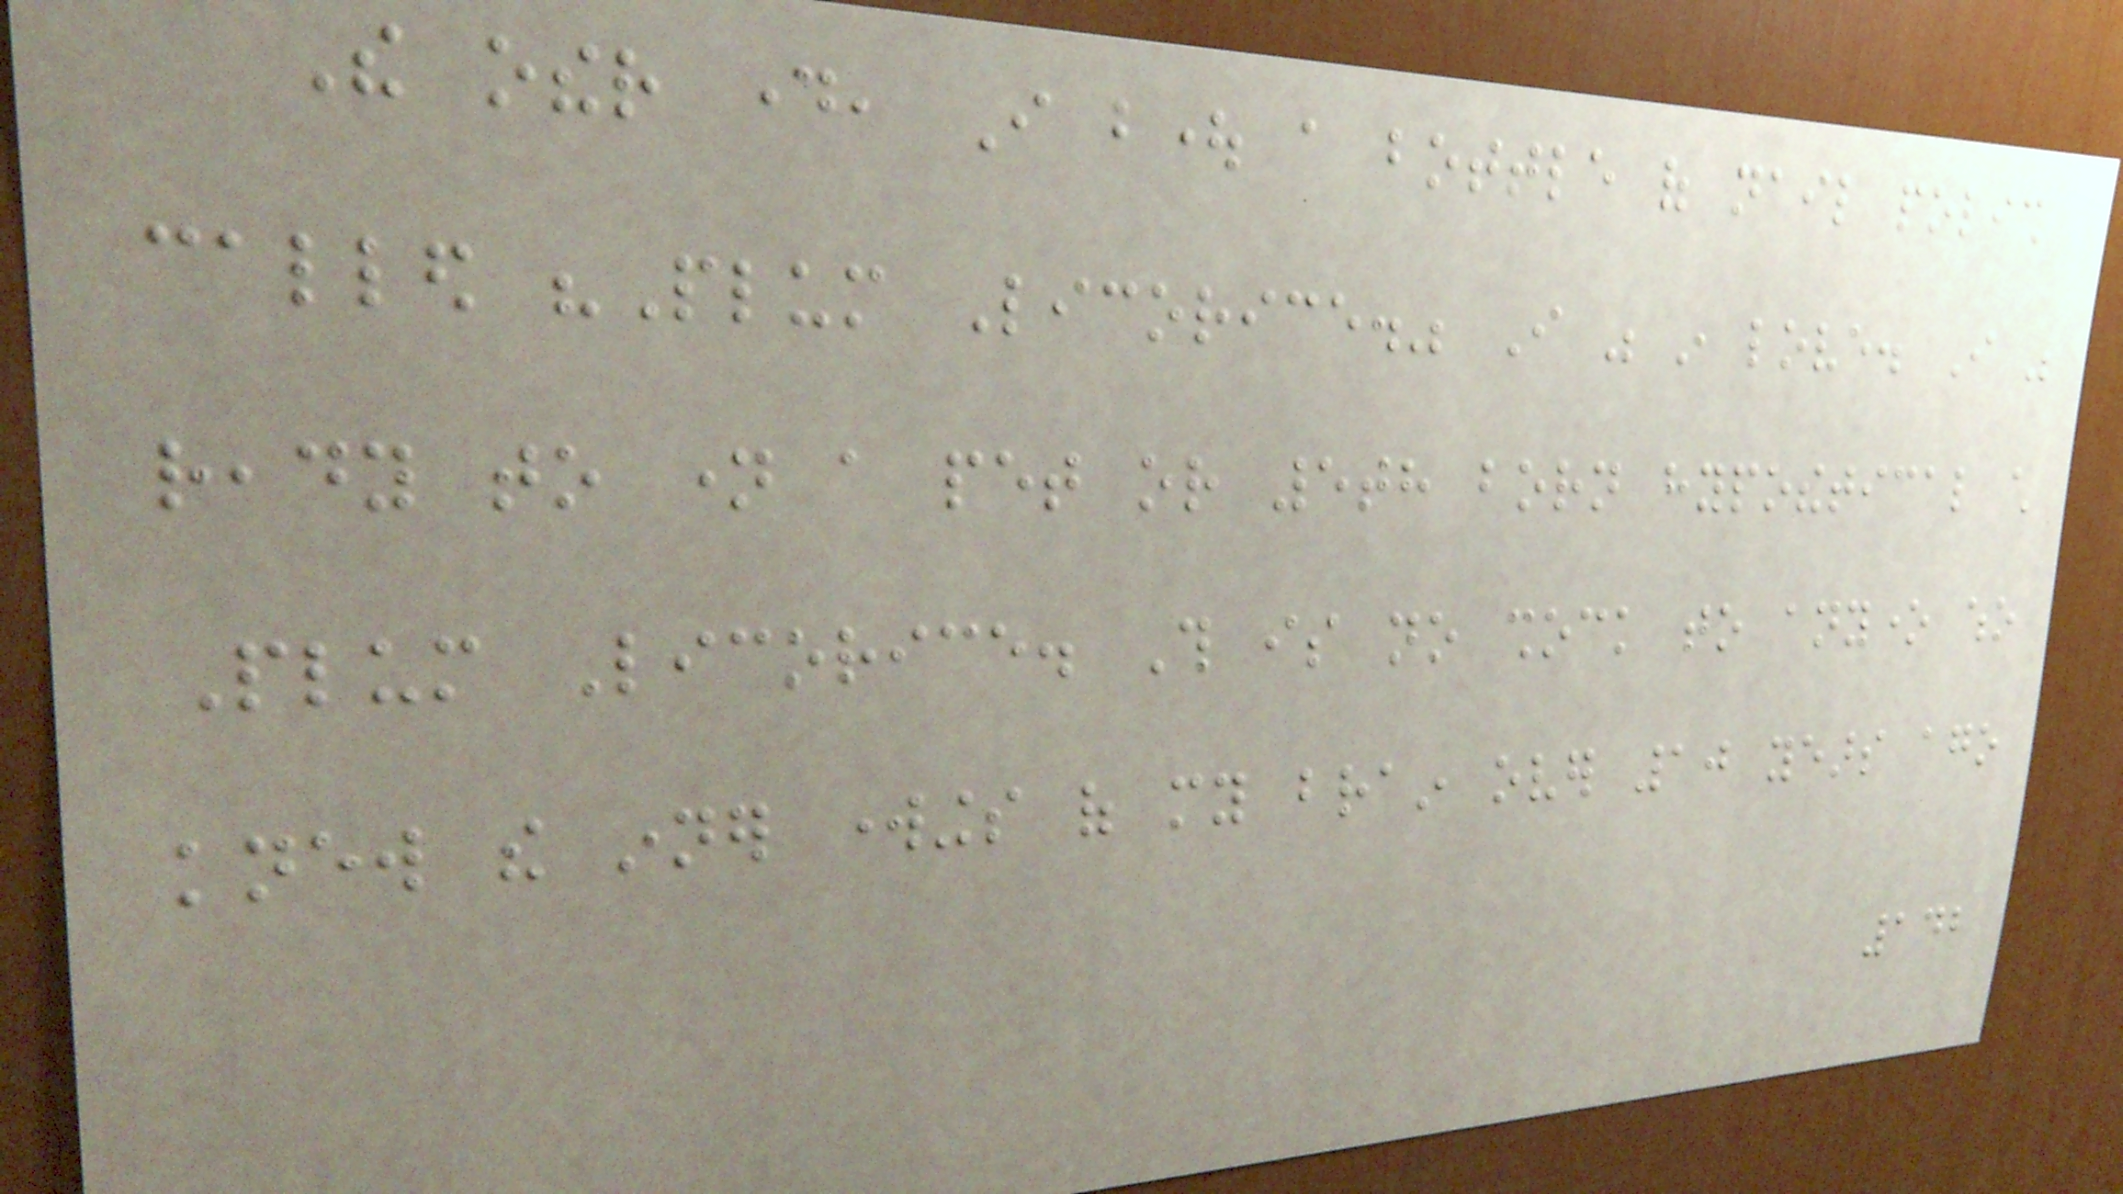The other day, I bought a bottle of nail polish
called "Plum Licorice." I was in love. I was
ready to name a pet or 5th born hypothetical child
Plum Licorice. This is no shock to anyone who
knew the inner workings of my brain over 10 years ago
142
